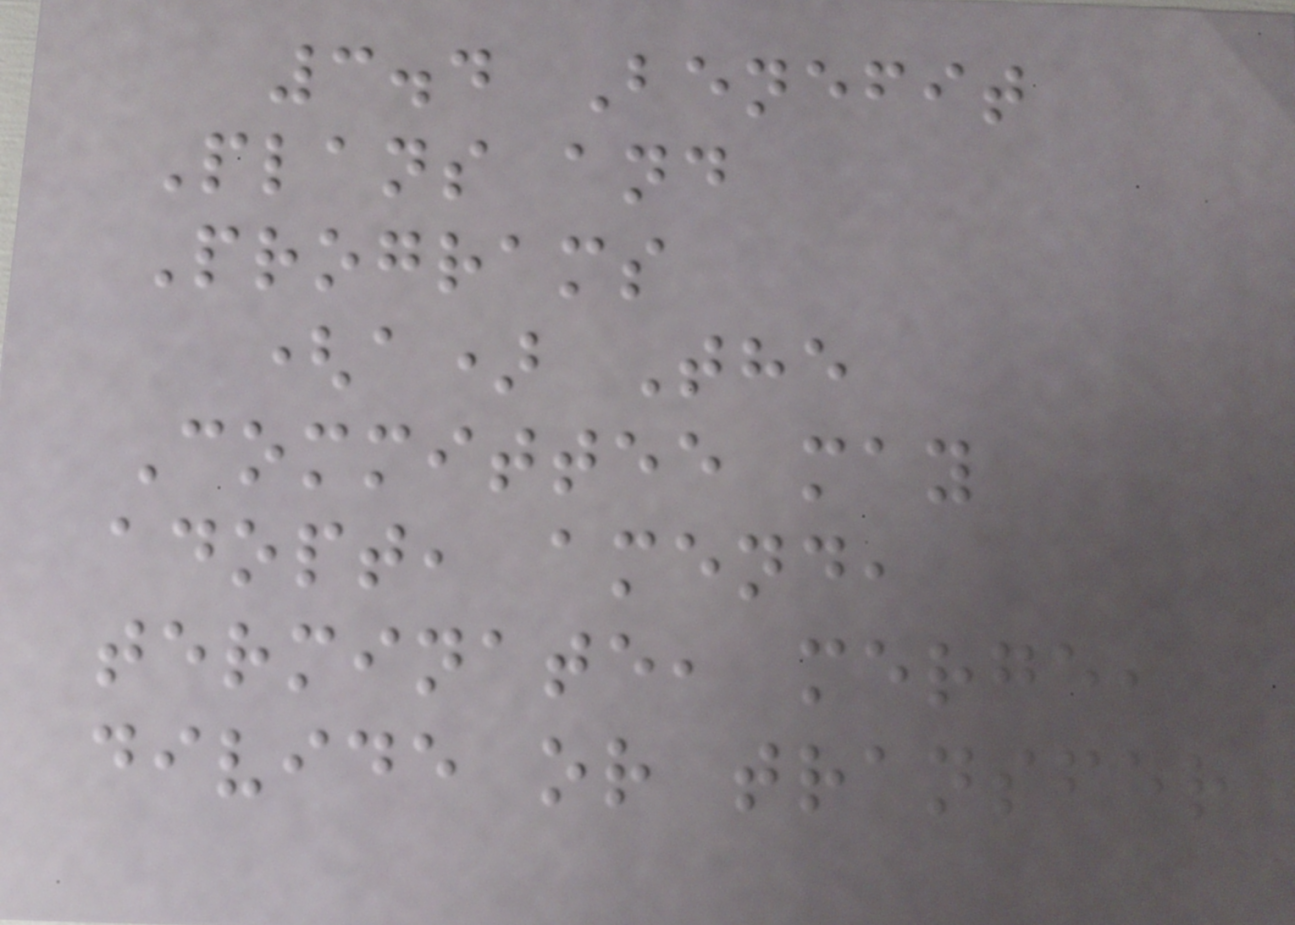3.4 Benefit
Plans and
Programs
(a) The
Committee may
adopt, amend,
terminate, merge,
divide or transfer
